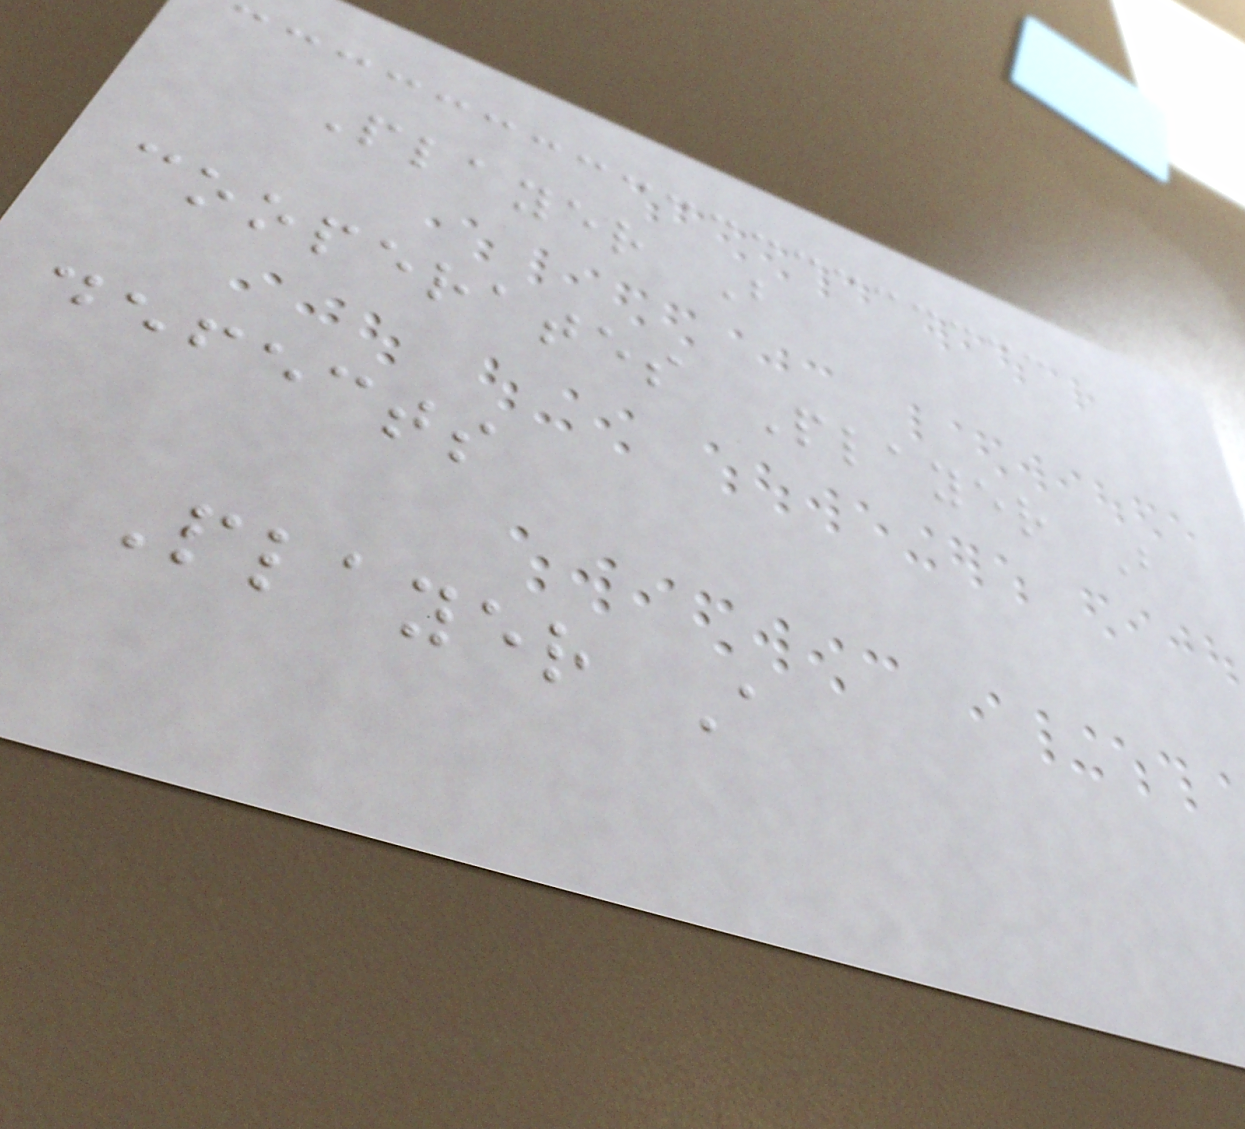Player B
cooperates Player B
defects
Player A
